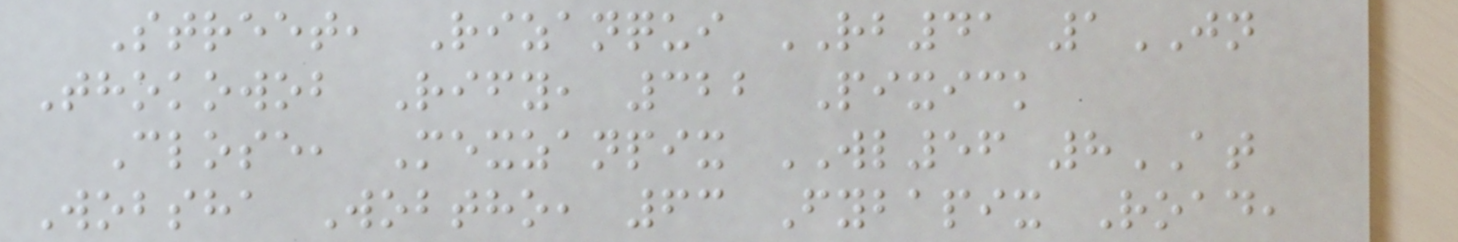Street, Rizanqui RB41 1JN
Thokowob Rify, 322 Pixick
Close, Mexzanpix WL56 8AT
Wobsha Wobtho, 63 Fybapix Road,
